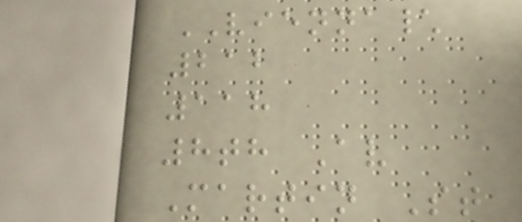VIENNA\
212
118
8th Av
Martin St
